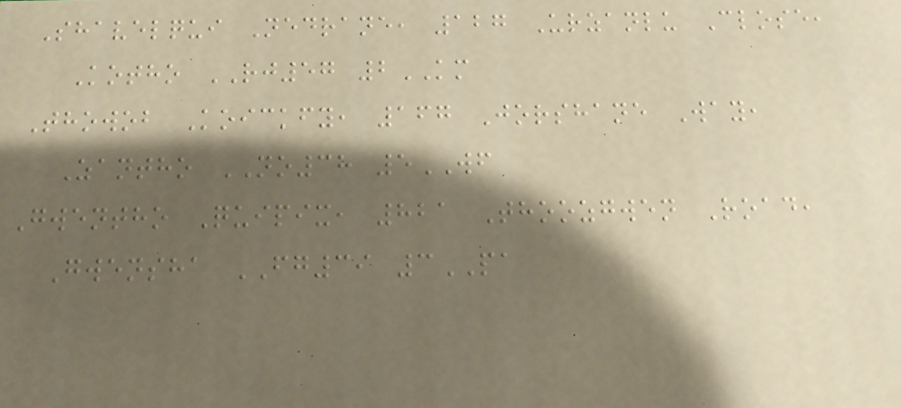Shavelqui Nedrane, 127 Urzanlu Close,
Kotho RJ57 2KM
Thowob Koickfy, 167 Jorshane Way,
Zantho NO38 5WF
Gwentho Quipix, 821 Thoozgwen Road,
Gwensha FG39 3PA
